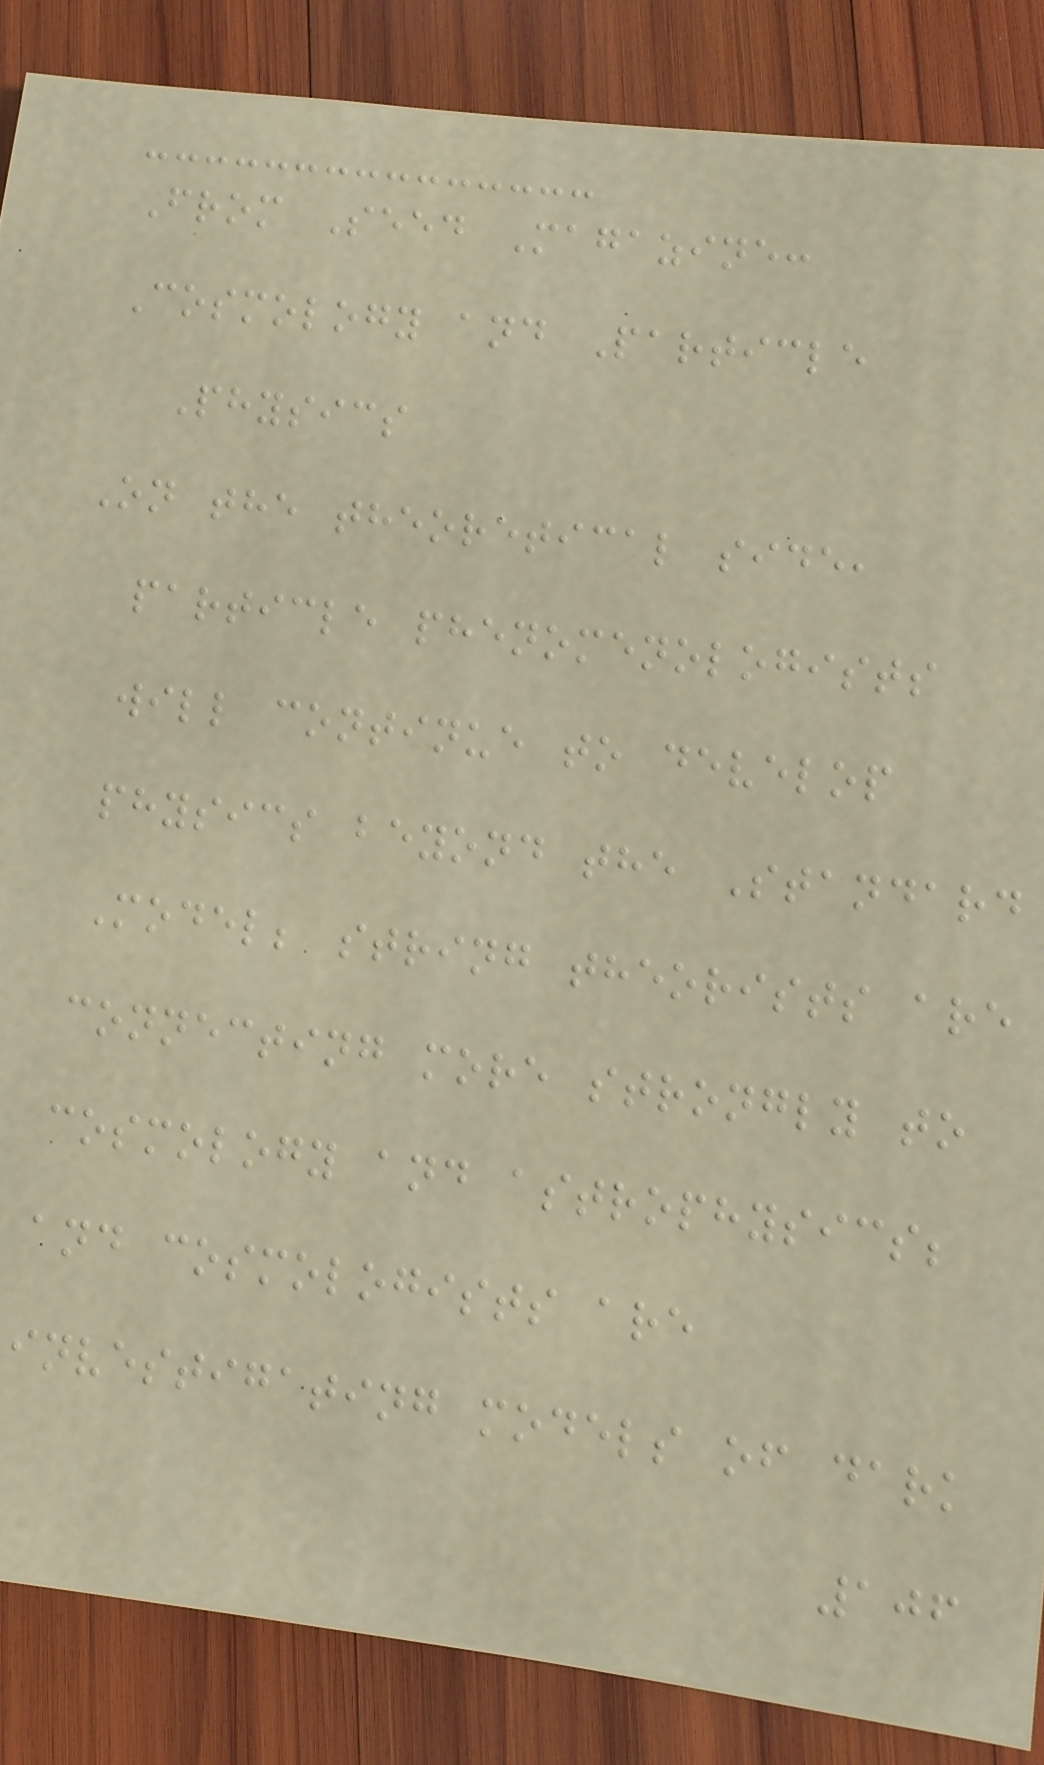From Seed Magazine:
Cosmology and Particle
Physics
On the theoretical side,
particle phenomenologists
will continue to develop
physics beyond the Standard
Model; string theorists are
connecting more strongly to
cosmology and astrophysics;
and cosmologists are
investigating models of dark
106
